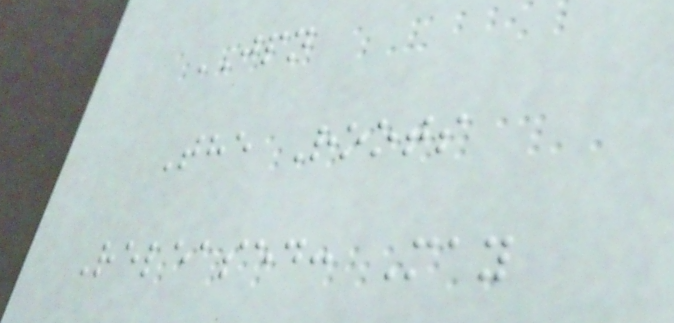JPN
The Roots
Released: May
